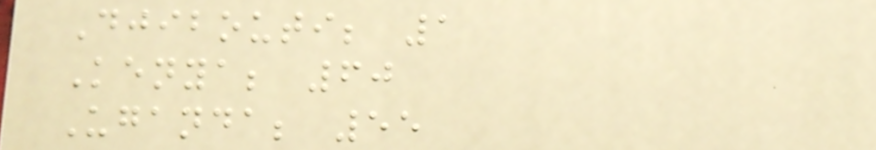Djibouti; 1
Kenya; 60
Uganda; 55
